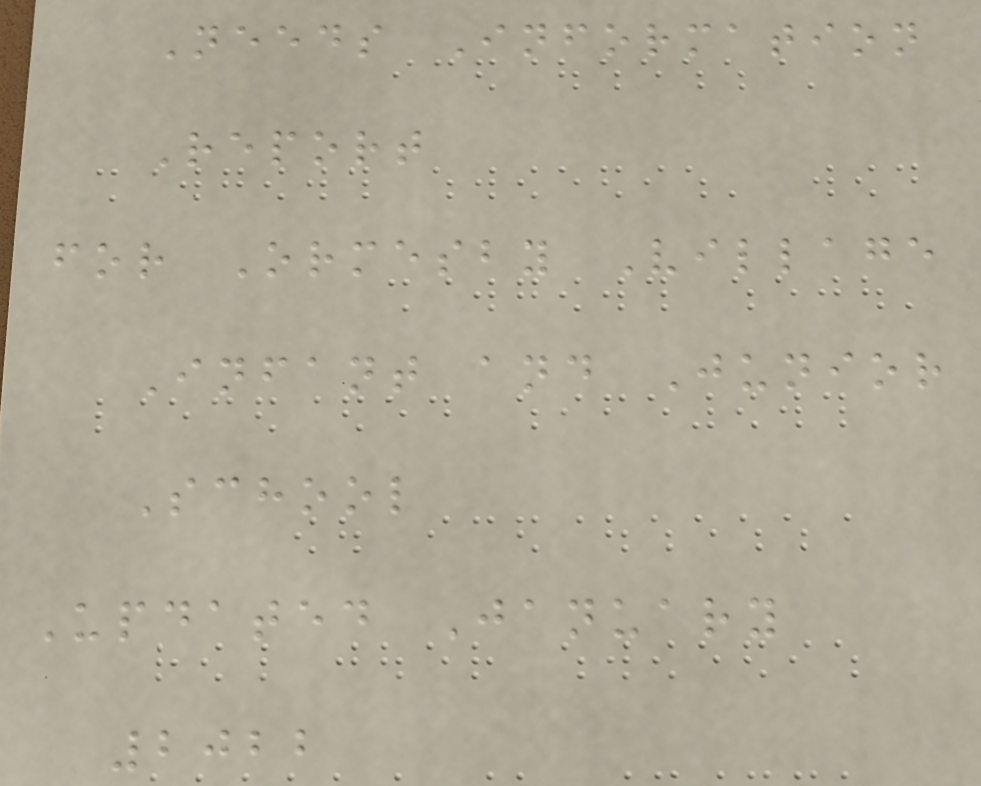Needs Information
Report
for Ormesby Village
Infant and Junior
School
Updated January
2022
